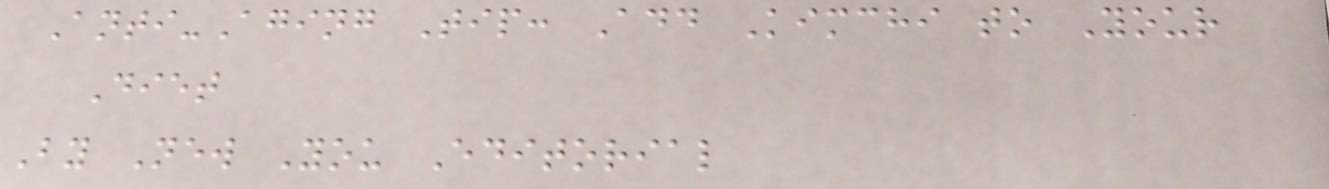Anti-Aging Tip: Add Kimchi to Your
Diet
By New You Editorial
